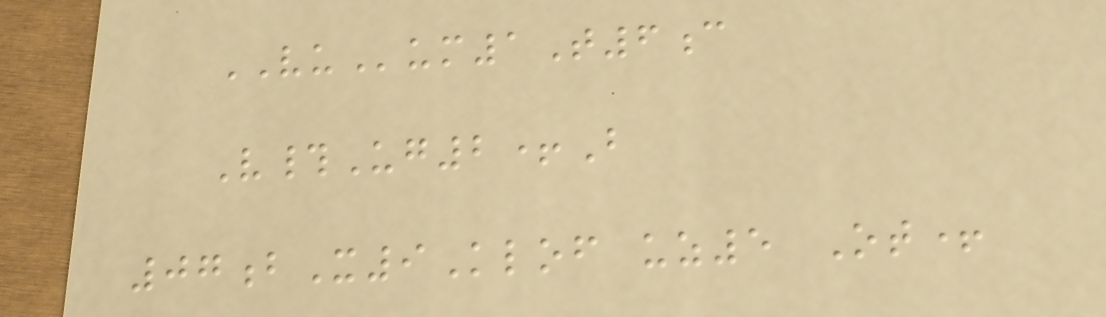VUum1T6c
V#Ug2+B
07bX9Klof uz5 Ot+
